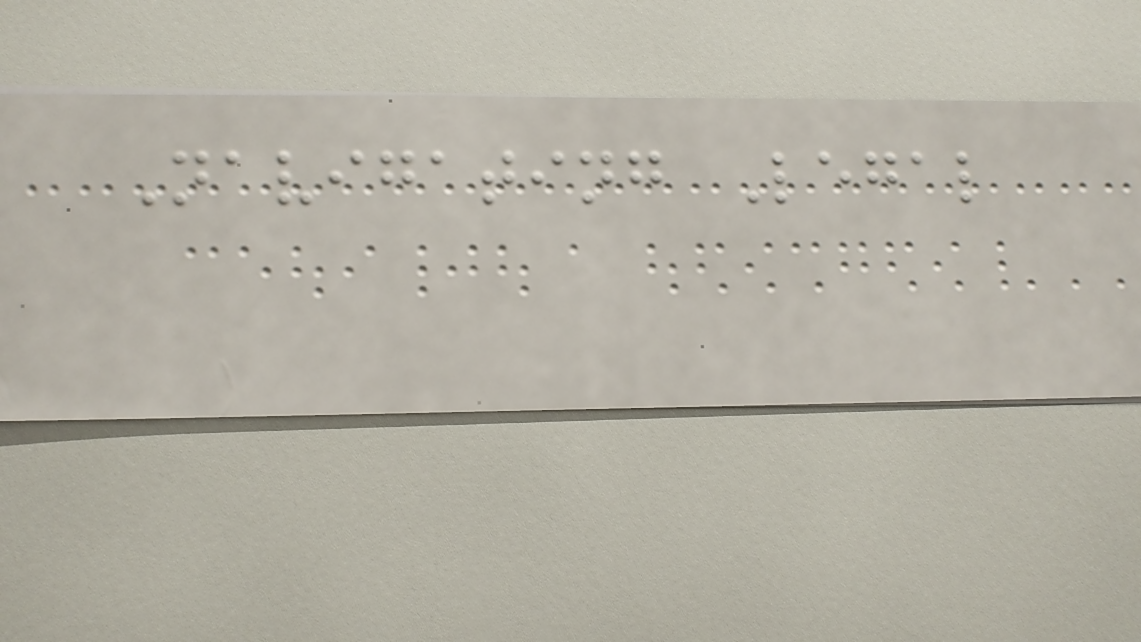Navigating Legal
